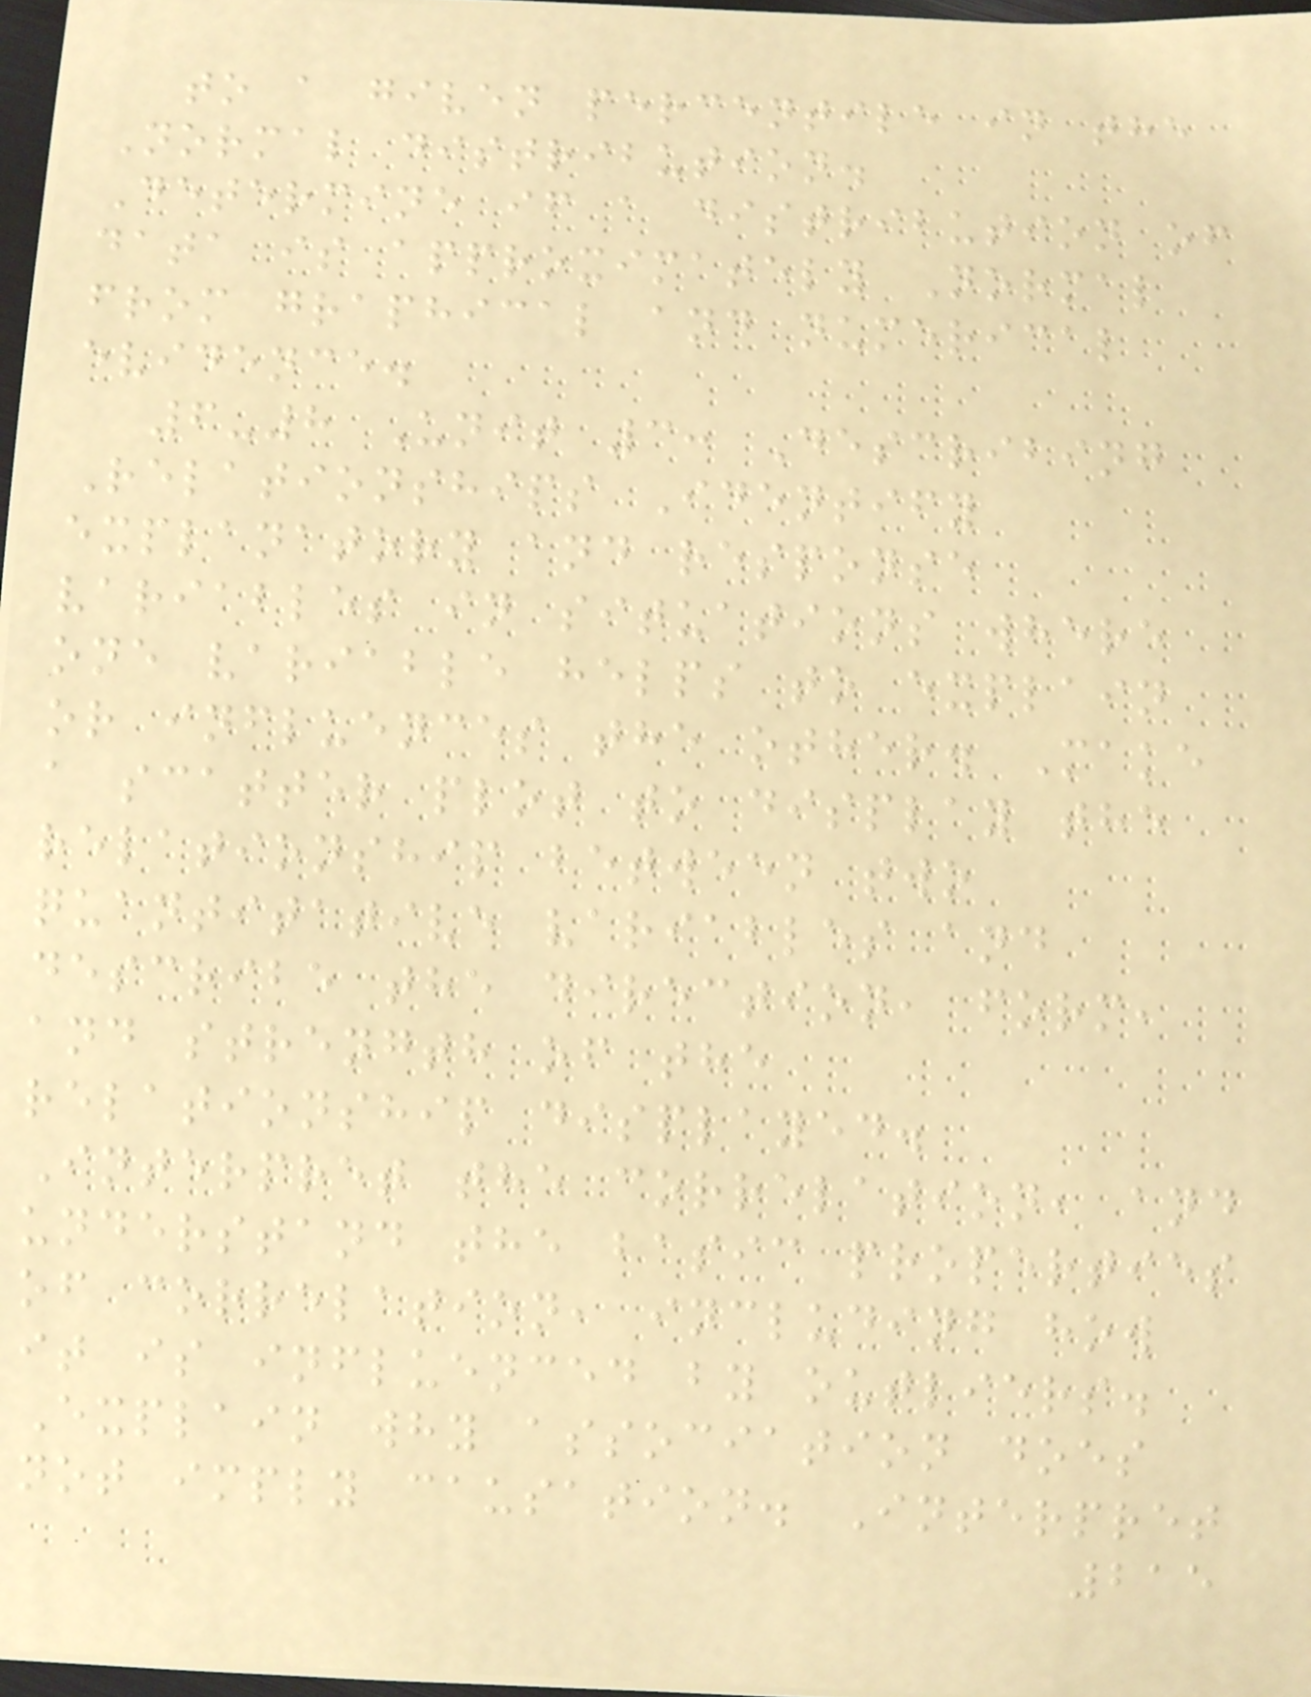to a given percentile in the
Normal distribution.
Determine if a distribution of
data is approximately Normal
from graphical and numerical
evidence.
6-8 Unit 3: Describing
Relationships Identify
explanatory and response
variables in situations where
one variable helps to explain
or influences the other. Make
a scatter plot to display the
relationship between two
quantitative variables and
describe the direction, form,
and strength of the
relationship displayed.
Interpret the correlation, and
understand the basic properties
of correlation, including how
it is influenced by outliers.
Explain why association does
not imply causation. Interpret
215
